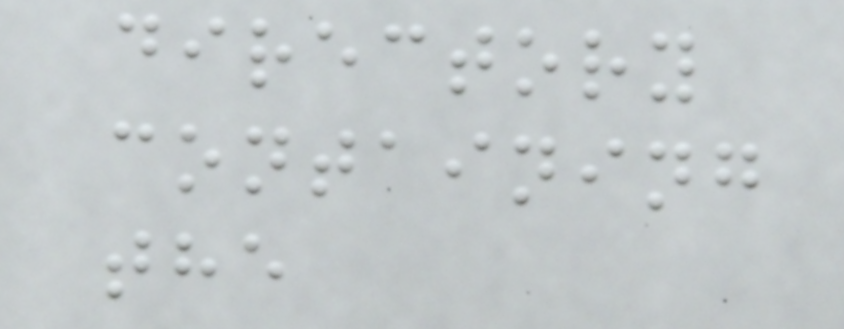directory
containing
the
